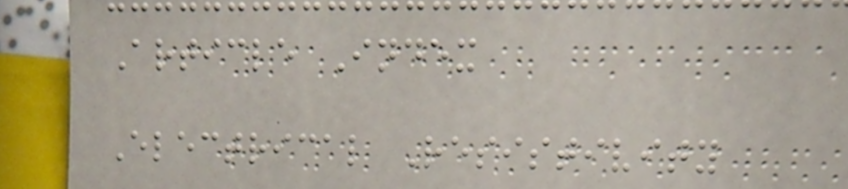Article Index
Electrical Resistivity
